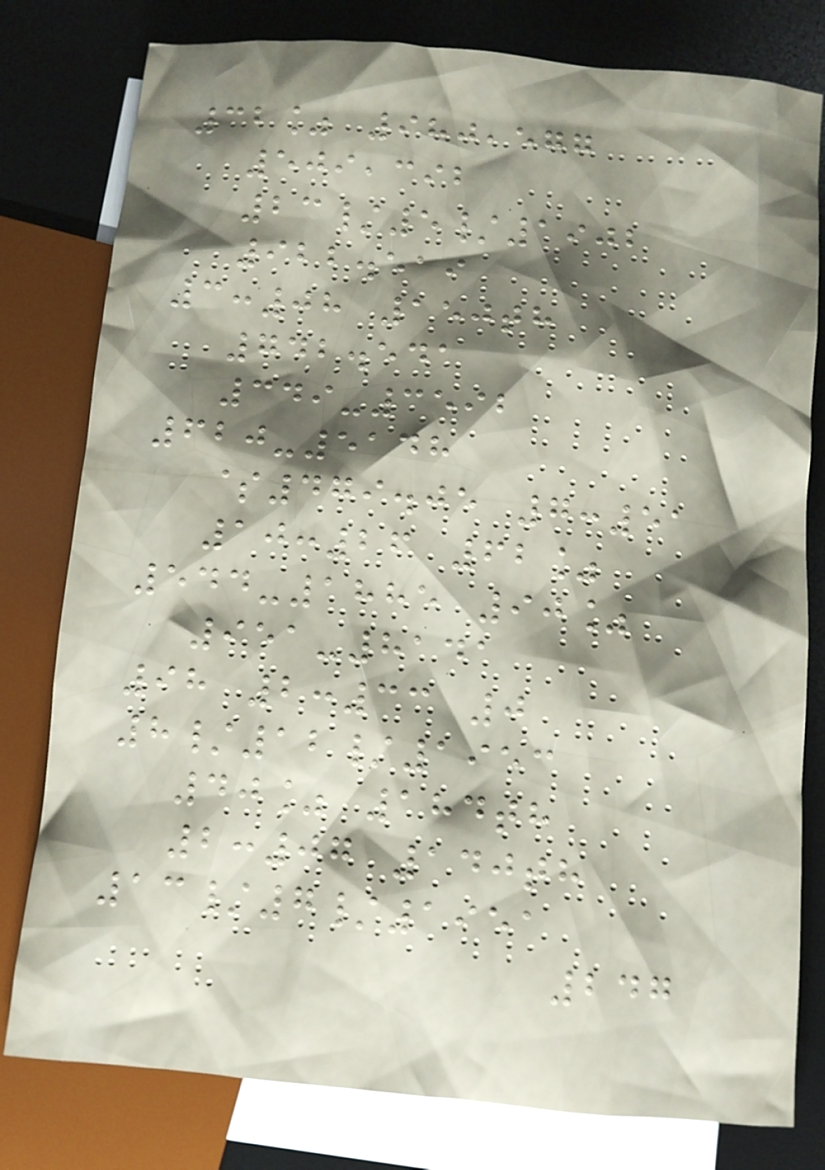32% 980,577
509,392
23/5/1902
922.519
3:08 150th
742.541
349-3592
620-5148
$479.05 7:51
10:26 62%
544-1885 90%
951-8141
98 2:33 0
8/12/1953
40% 184th
2:07 140th
13/7/1951
247
